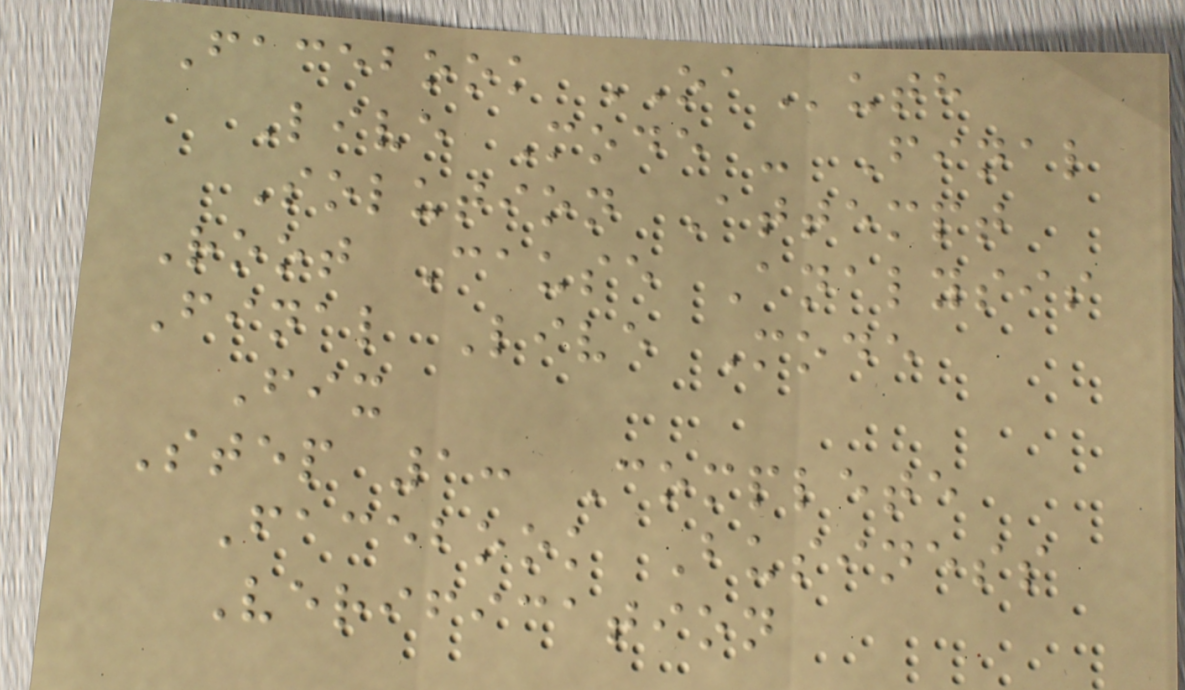Facebook OAuth
Live Mode - Final
Solution Attempt
Root Cause Analysis
Final Live Mode
Fix
Step 1: Complete
Facebook Business
Verification
